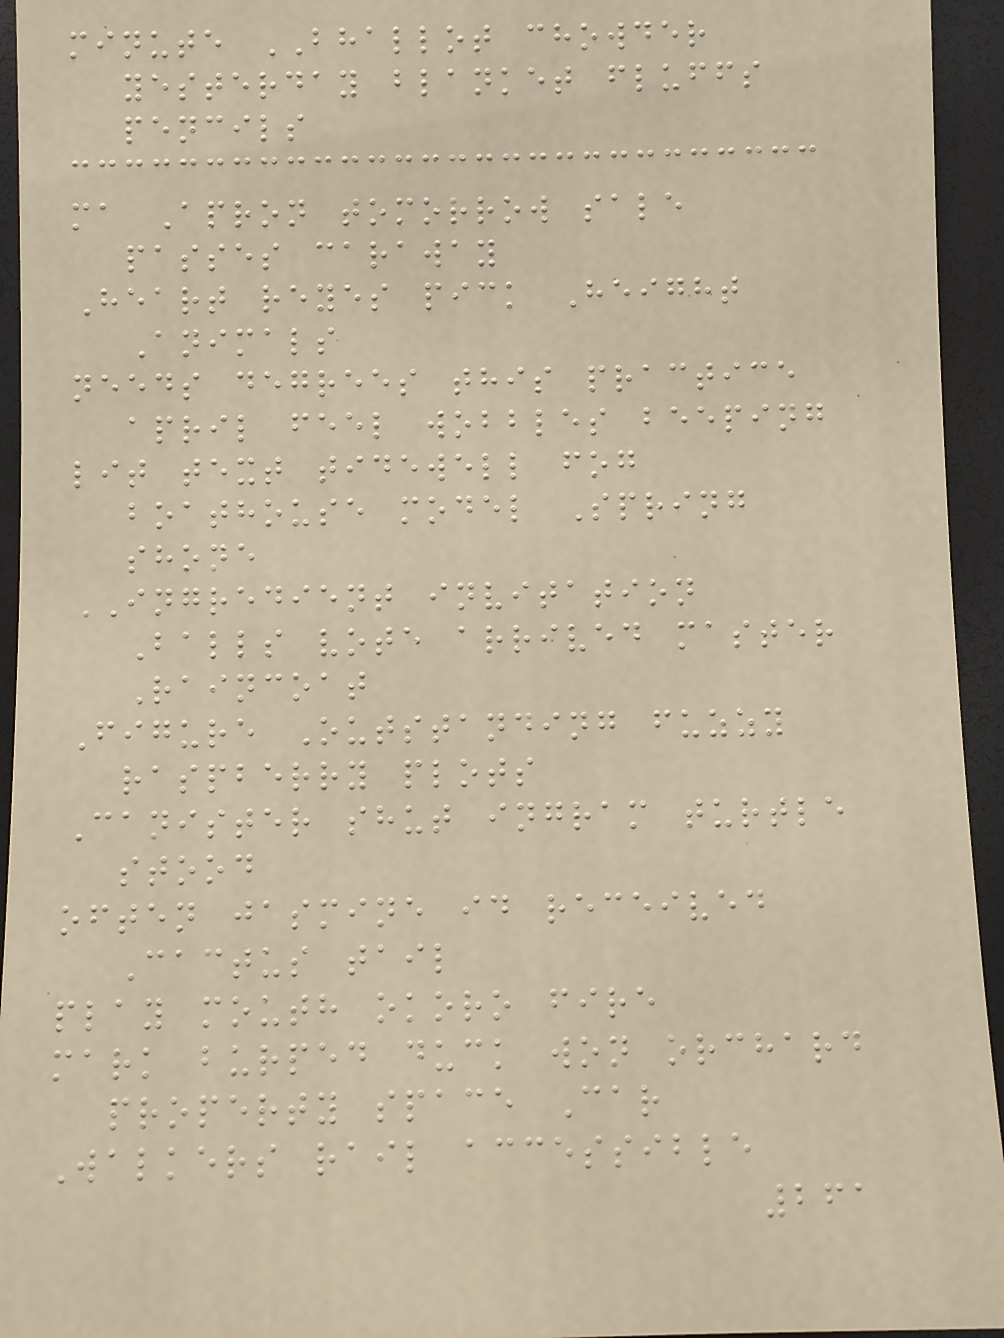minute BHALLOT chowder
yesterday blanket fluffs
pencils
ma Apron tomorrow sale
passes caraway
Heart reyes pick Height
Animals
needs degrees this practice
april feel wobbles beeping
lit text tidewell fog
boathouse model Spring
shone
INGREDIENT invitation
Balls vote arrived master
Raincoat
Figure Outstanding fuzzy
raspberry plots
Canister shut ingram turtle
stood
often jasmine id received
Cactus tail
play mouth okoro fire
mark burped duck won orchard
property space Car
Walkers rail accessible
261
